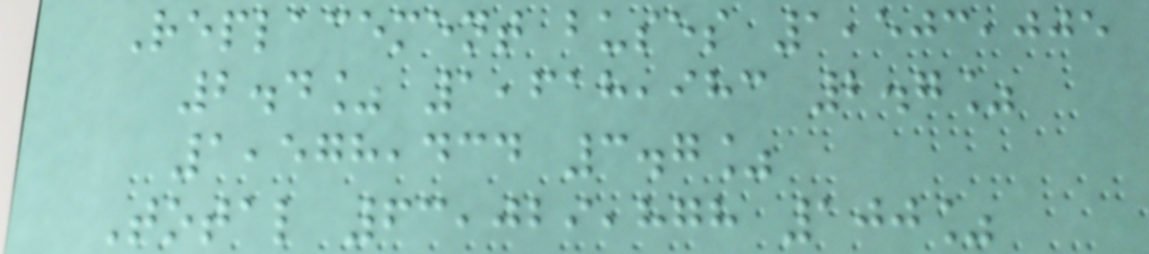Replacement buses 1,503,005
2.4% 1,618,983 2.7%
1,578,434 3.7%
Total 63,029,878 100%
